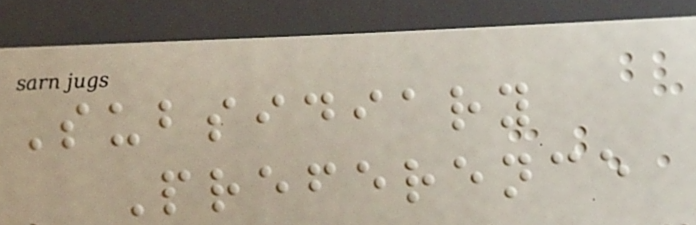Subsidiary
Preference
